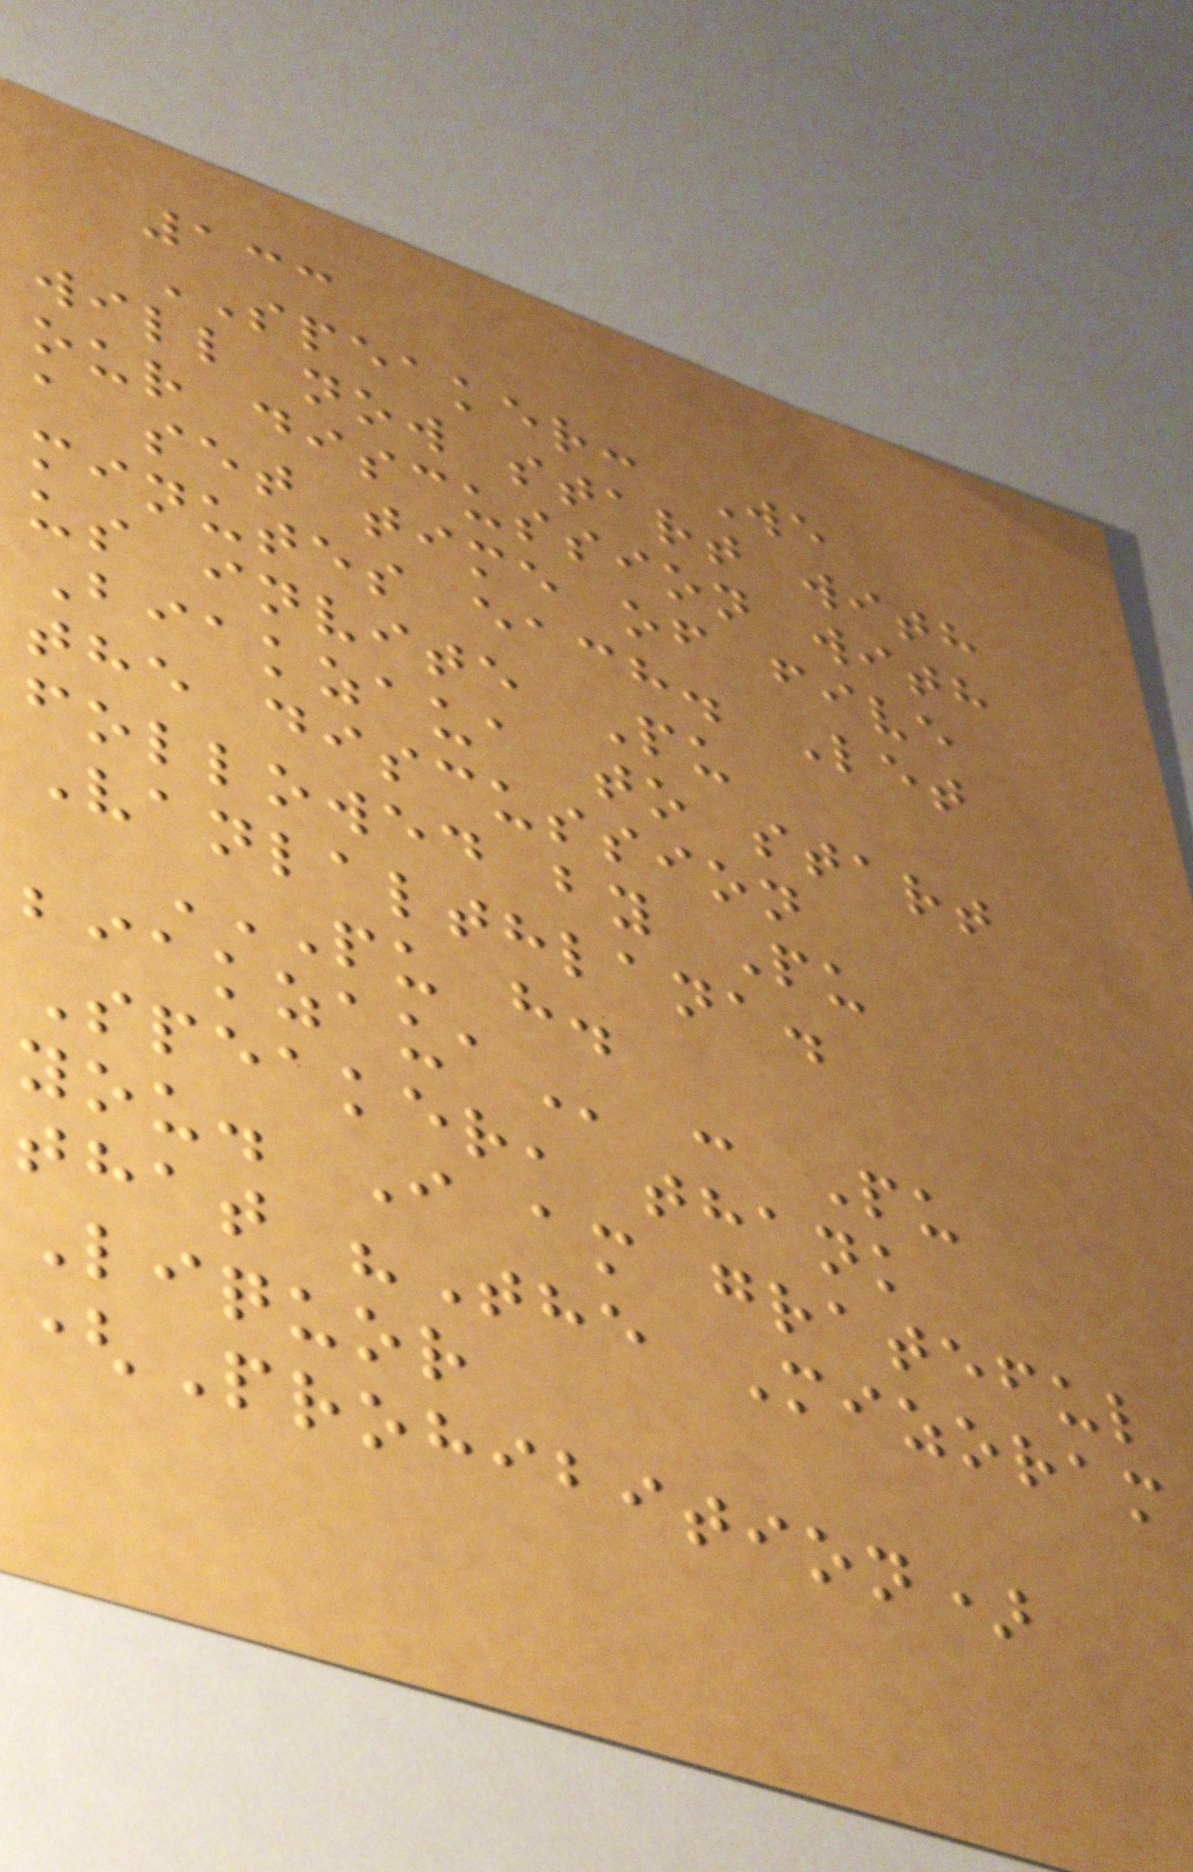133
SPEAKER: We
will now start with
our discussion with
a set time of five
minutes each. Let
us invite Pu
Biakzaua to start
the discussion
followed by Pu
Vanlalthlana.
PU H.
BIAKZAUA : Pu
Speaker, thank
you. I am grateful
that "The Mizoram
Liquor
(Prohibition)
